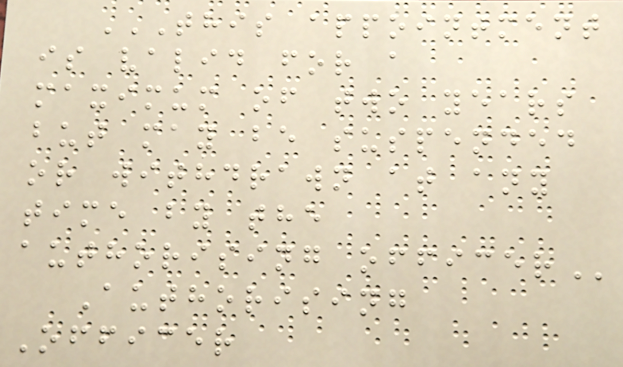THIS APPOINTMENT
IS VALID FOR A
MAXIMUM OF TWO YEARS
BUT MAY BE SUSPENDED
OR WITHDRAWN AT ANY
TIME BY THE
AUTHORISING OFFICER
Authorising
Officer
